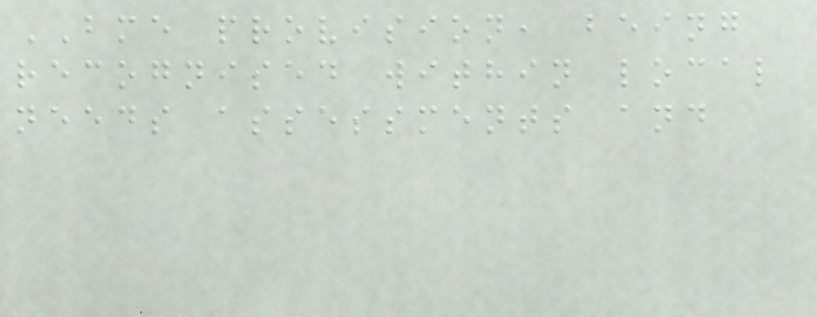BME provision, being
recognised within local
needs assessments and
